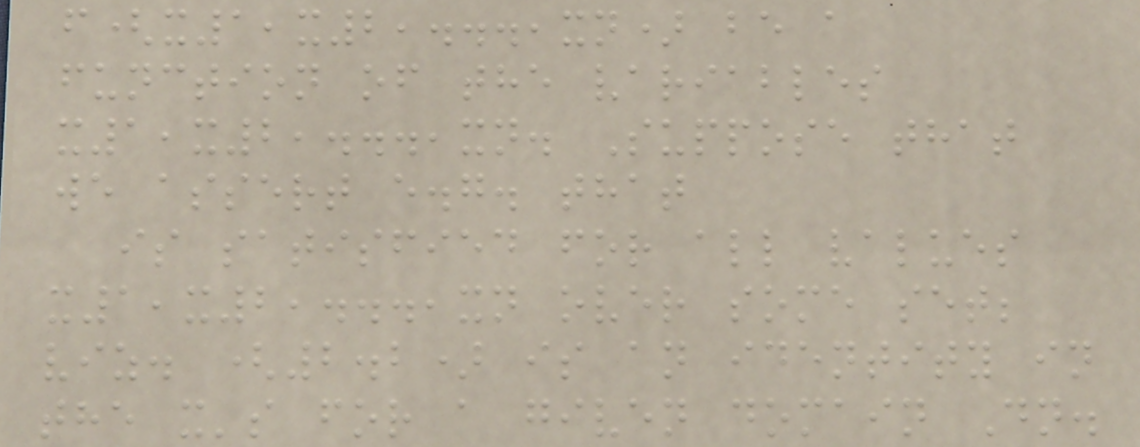f(x1,x2,...,xn) be a
function of the variables
x1,x2,...,xn. Suppose that
we assert e.g. that
is satisfied for all values
x1,x2,...,xn over some set;
viz. (2.2) is an identity in
the x's for a given domain Dn.
